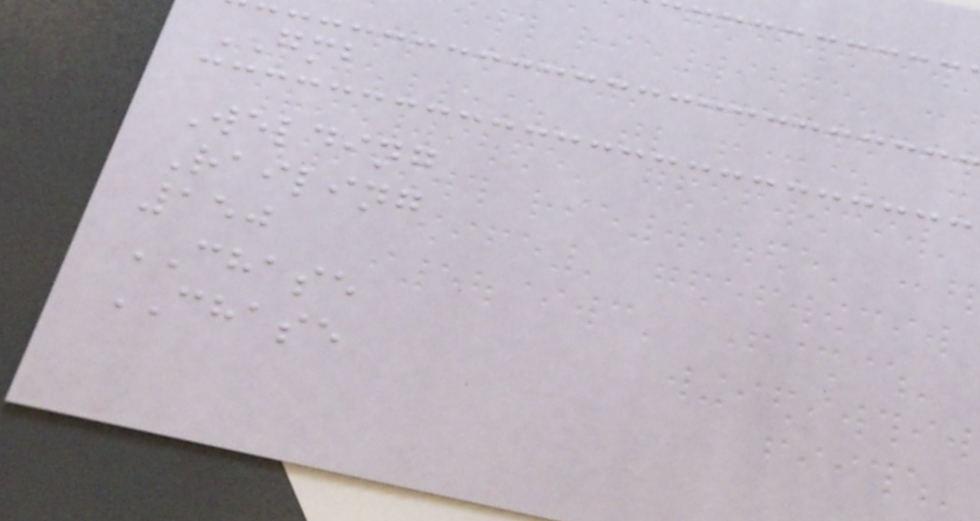GMB
Welding
Railing
150
CHASE
CHASE
